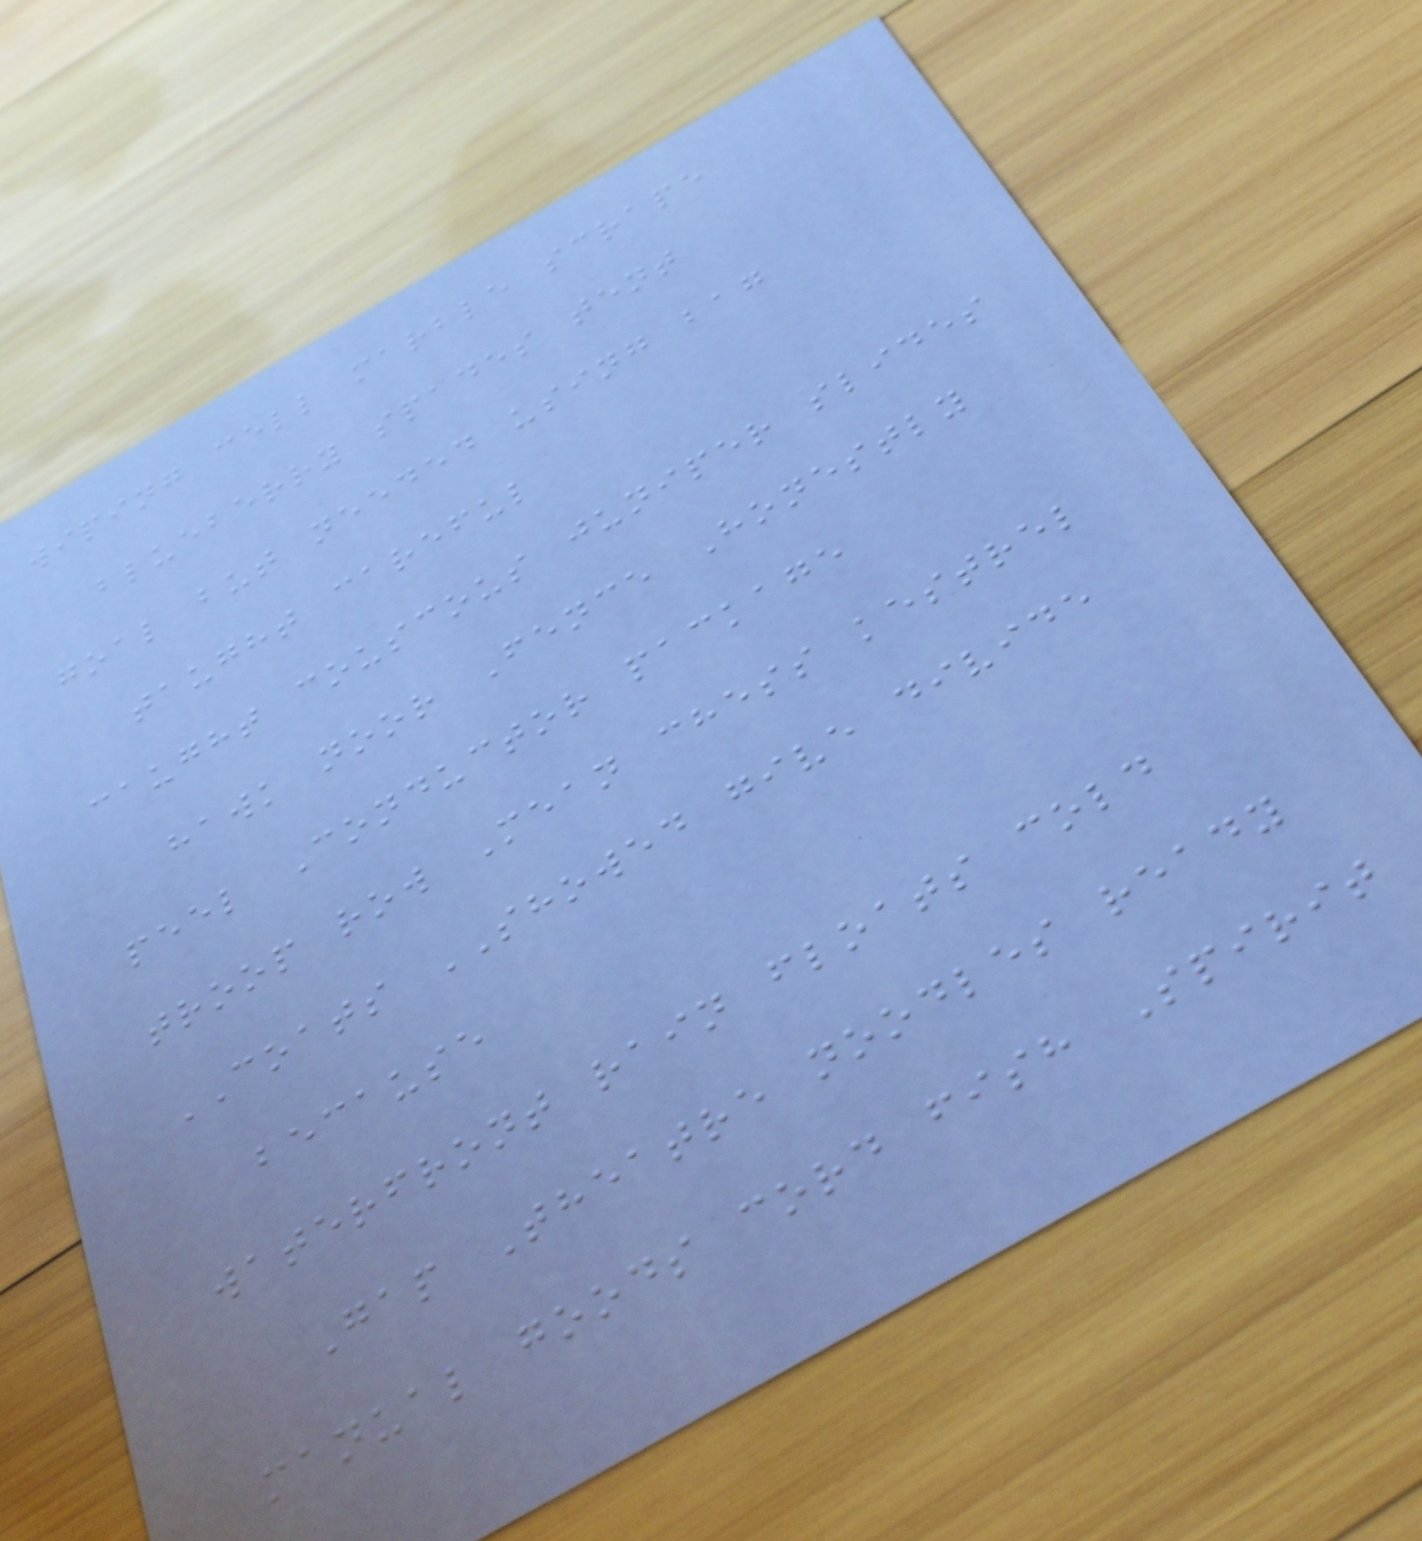wiping cell marble scrape
blueberry spades tent
goal but needed using bag
taught careful
caught couscous juniper slides
hawk noor Fence Honestly
peel Conductor package
troop row Mean chess kestrel
COATS SHOWED give divide
because
waterfront rain floats cold
Gap Theatre noodles ready
manual goods cord fish Spirit
